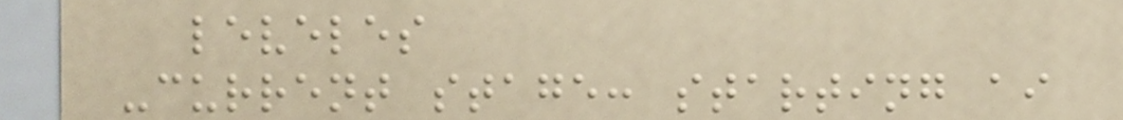leveles
-current stage: starting ai
